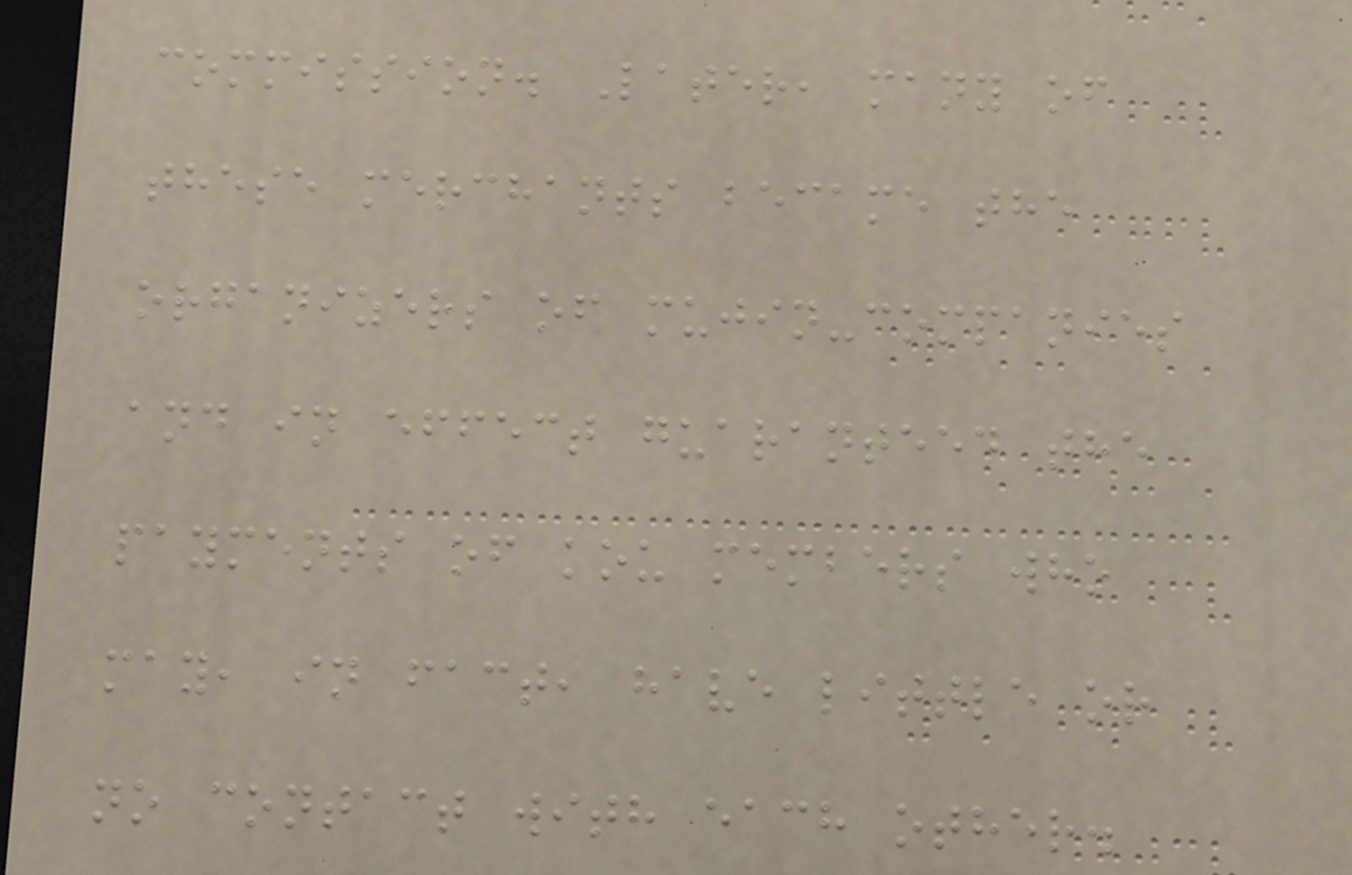commission. Later, many of
these merchants became the
organizers of mujin-companies
and in effect guaranteed the
payments of kou members who
may, in fact, have little or
no contact with each other.
